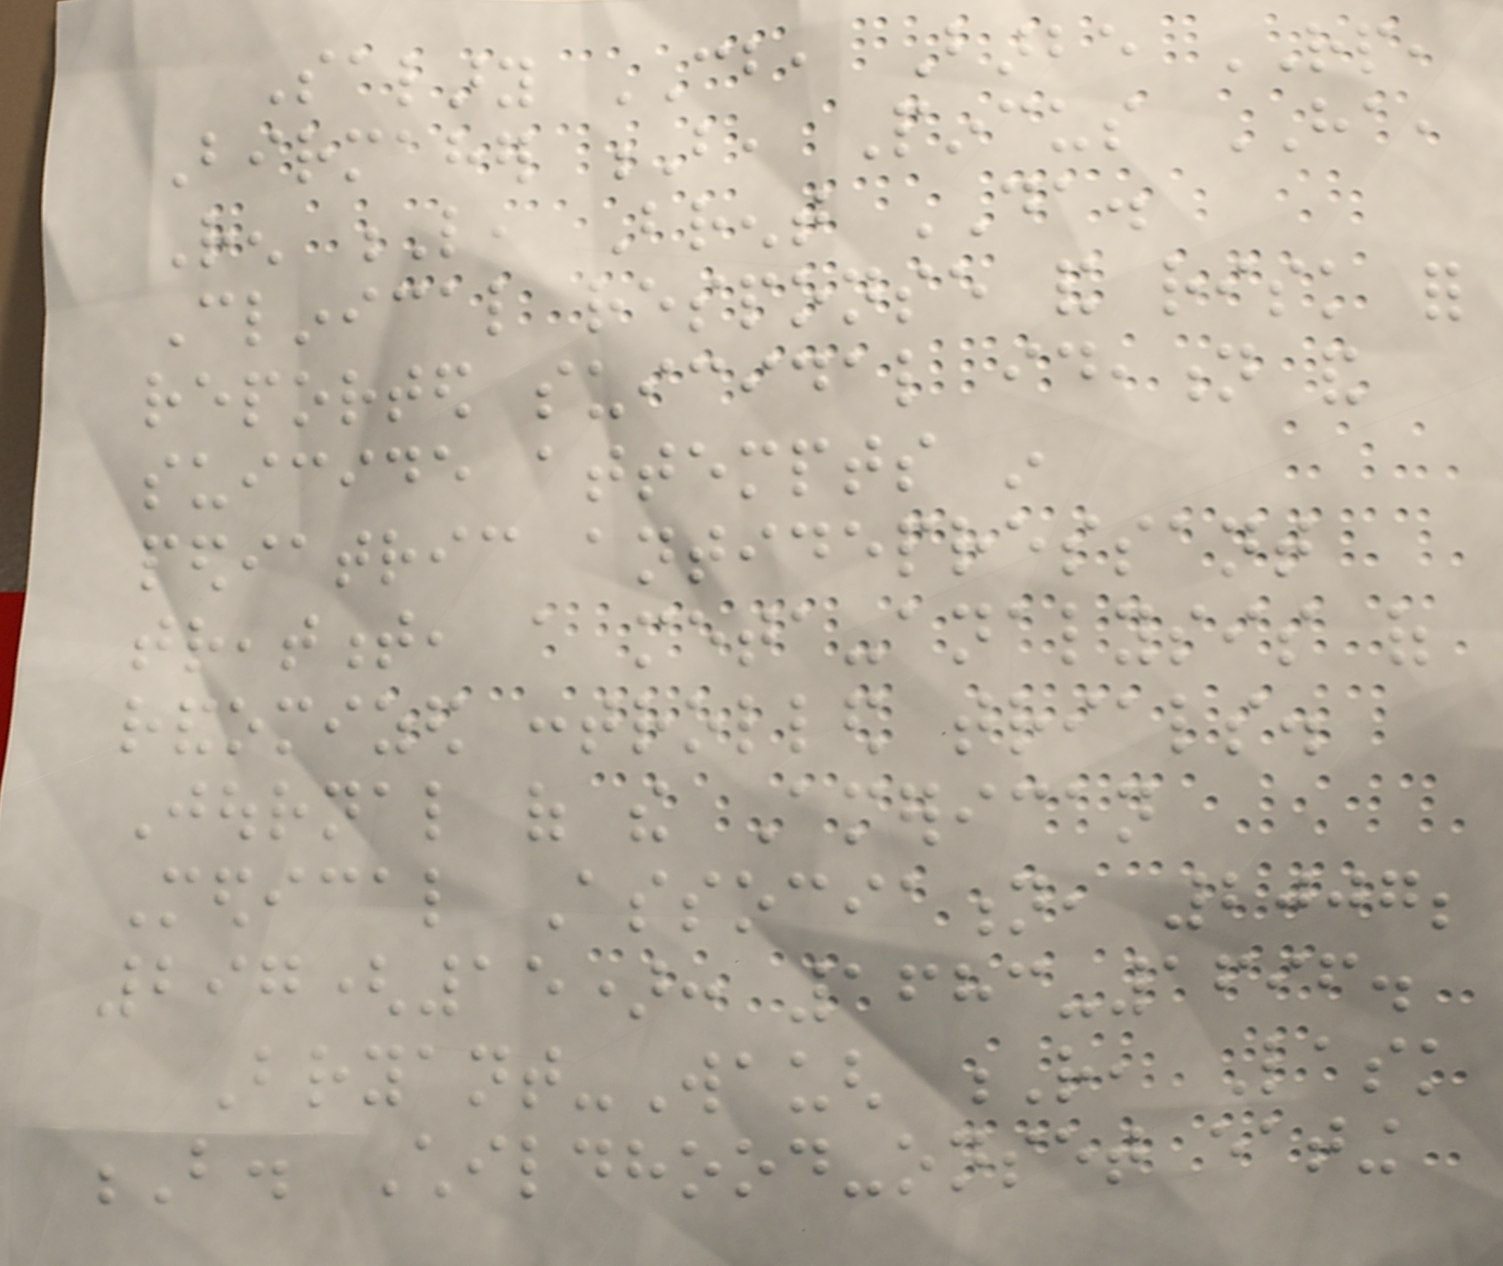Salary CB, Barbe RP,
Birmaher B, Pincus HA,
Ren L, Brent DA.
Clinical response and risk for
reported suicidal ideation and
suicide attempts in
pediatric antidepressant
treatment, a meta-analysis of
randomized controlled trials.
Journal of the American
Medical Association, 2007;
297(15): 1683-1696.
Bryant-Waugh R, Lask
B. Childhood-onset eating
